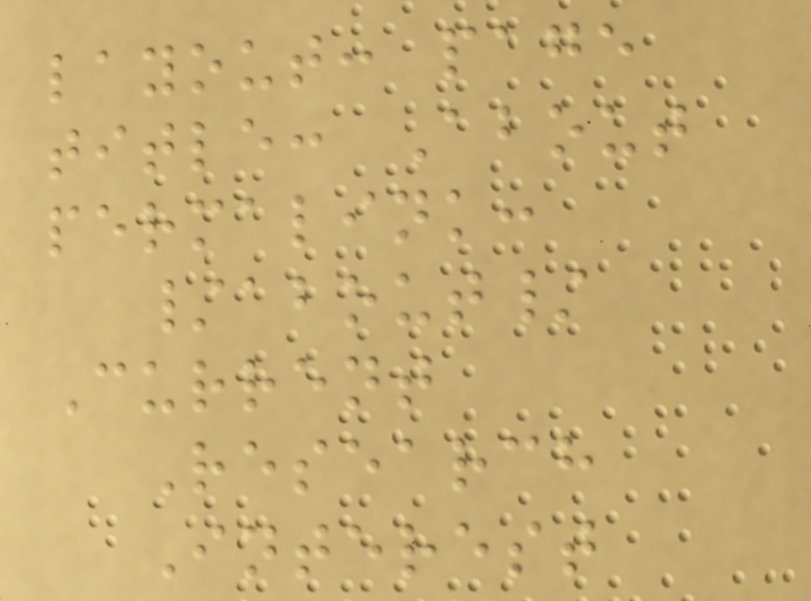layout: page
title: About
permalink:
/about/
Current
Research
Interest
